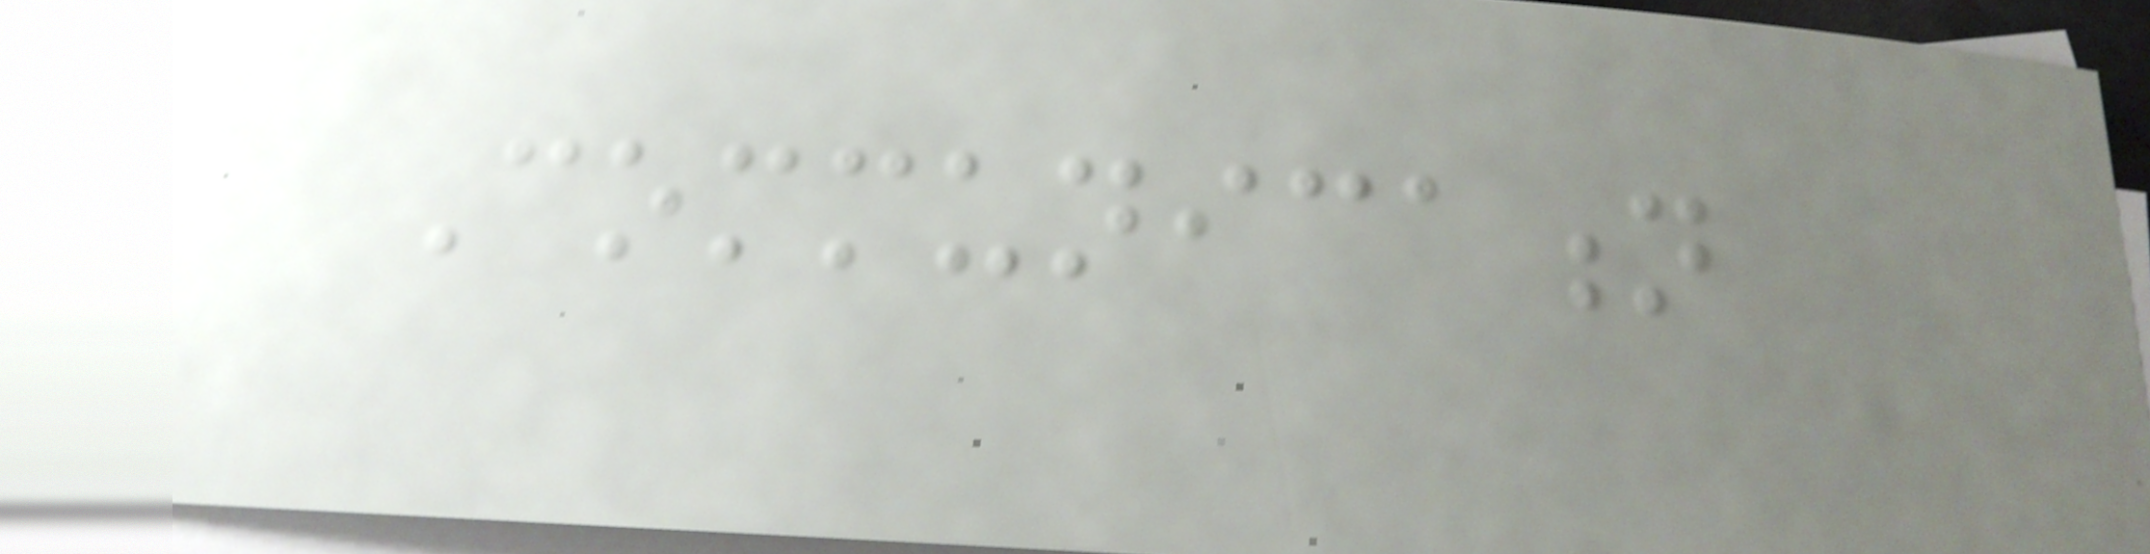Communication
